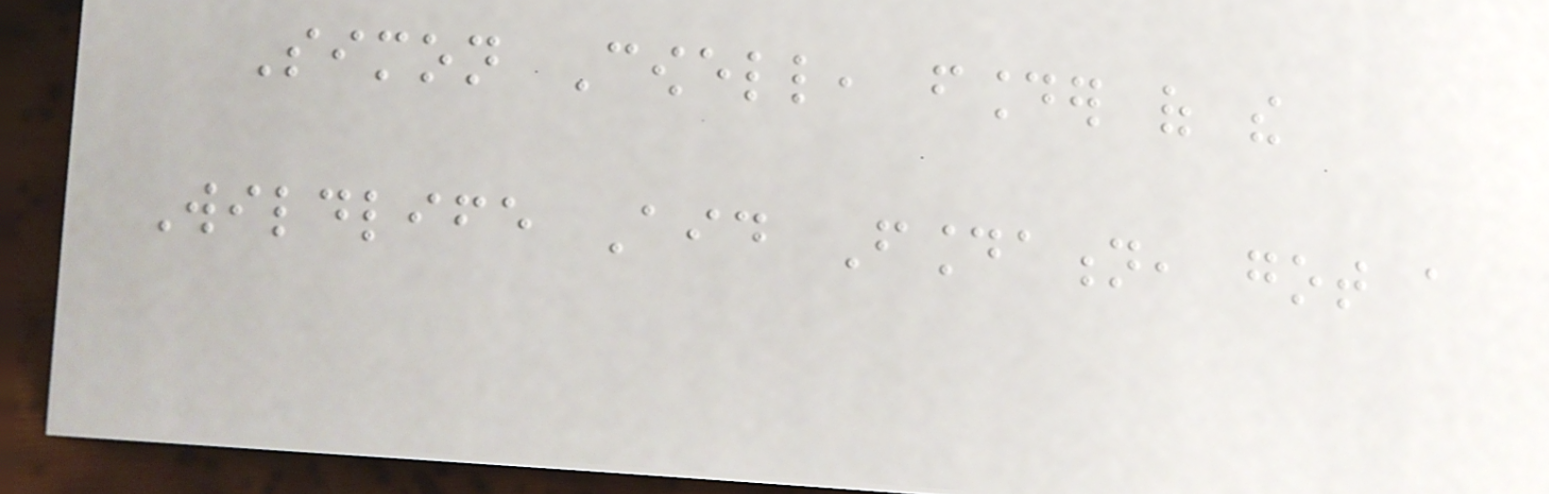Simon Cowell, founder of the
Wildlife Aid Foundation, got a
